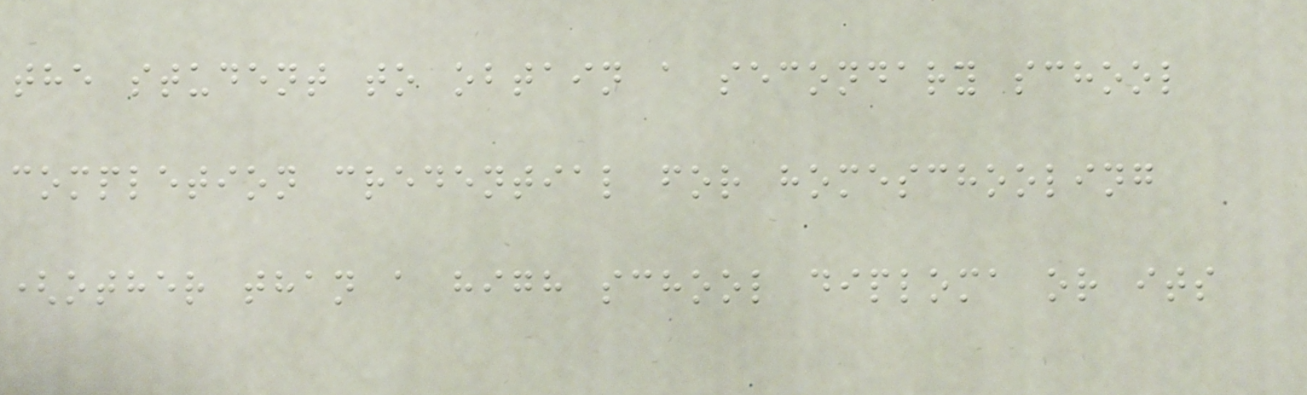the student to obtain a secondary school
completion credential for homeschooling
(other than a high school diploma or its
